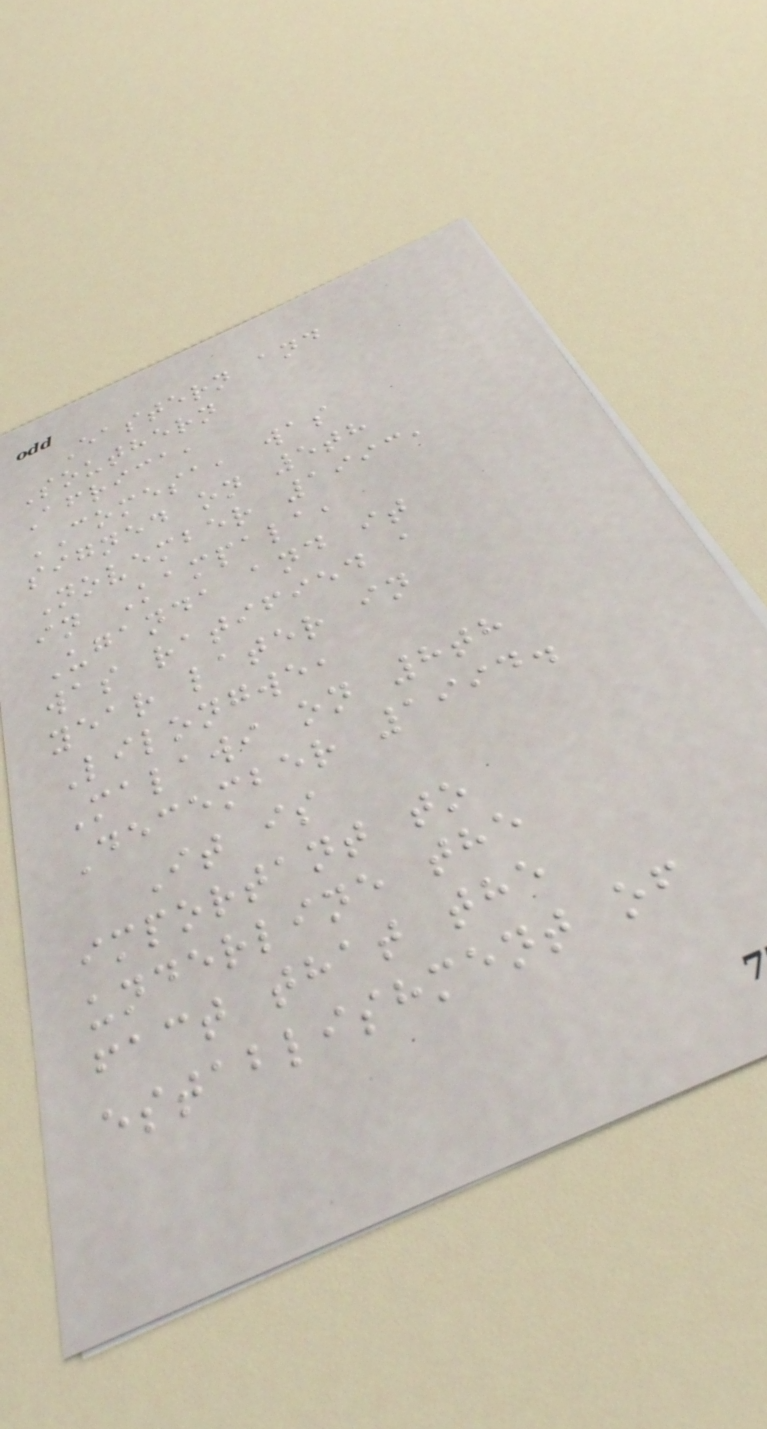Eastern and
Southern
Africa,
COMESA, was
signed on 5th
November 1993,
in Kampala,
Uganda and it
was ratified a
year later in
Lilongwe,
Malawi on 8th
December 1994.
It is
important to
underline the
fact that the
establishment of
